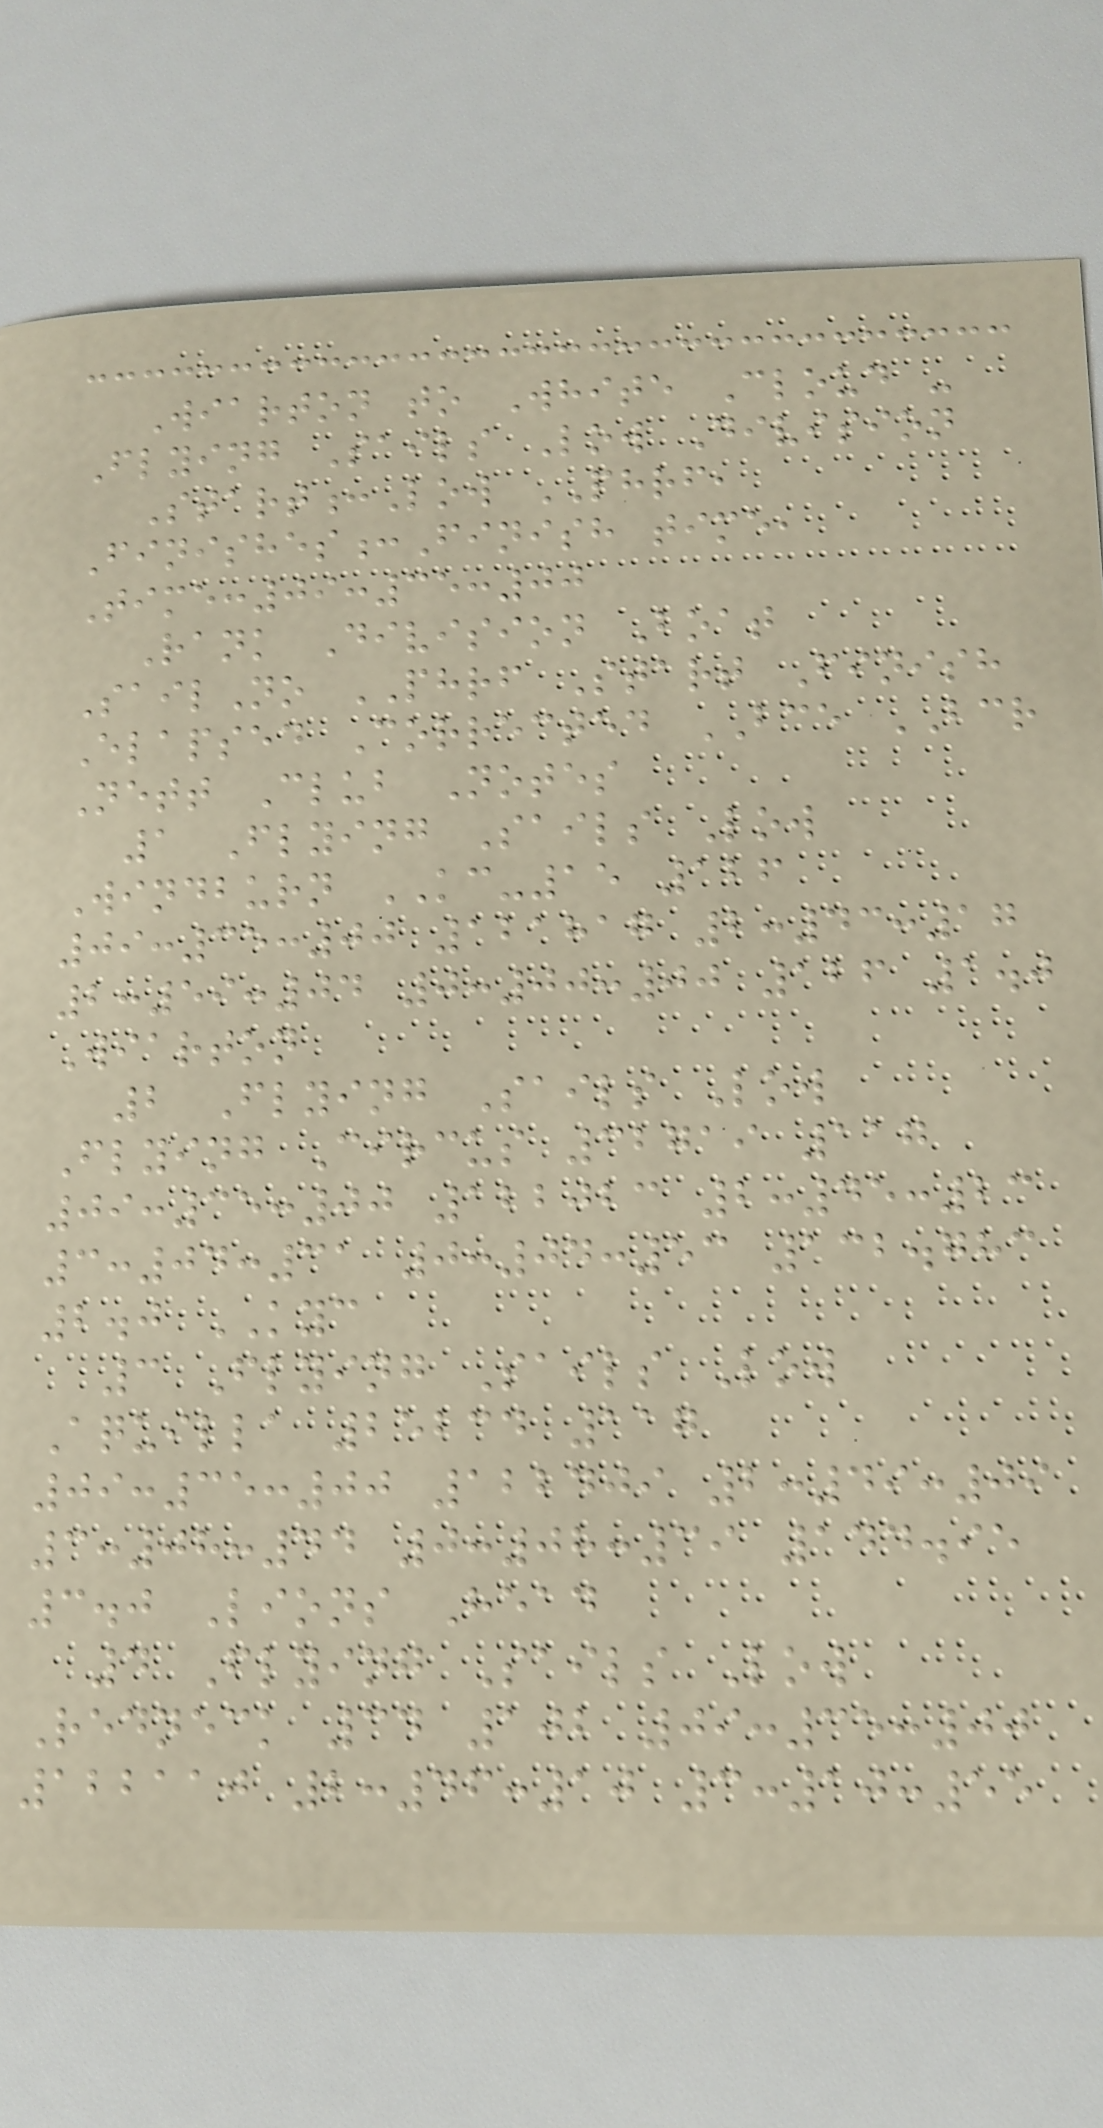Wiarton to White Cloud -
Flying Sails Low Division
Start:Low PHRF,
Finishes:Finish time,
Time:09:35:00
Rank Division Boat
SailNo PHRF Start Finish
Elapsed Corrected BCE BCR
Nett Club Notes
1 Flying Sails Low
Windburn KC-15 126
09:35:00 121817 2:43:17
2:59:04 0:00:00 126 1.0
Wiarton
2 Flying Sails Low
Flying Circus 32719 117
09:35:00 122023 2:45:23
3:04:31 0:04:53 132.783
2.0 KYC
3 Flying Sails Low
Aquilla 25234 117
09:35:00 122409 2:49:09
3:08:44 0:08:39 144.95
3.0 Lions Head
4 Flying Sails Low
Redneck 34 102 09:35:00
122110 2:46:10 3:10:55
